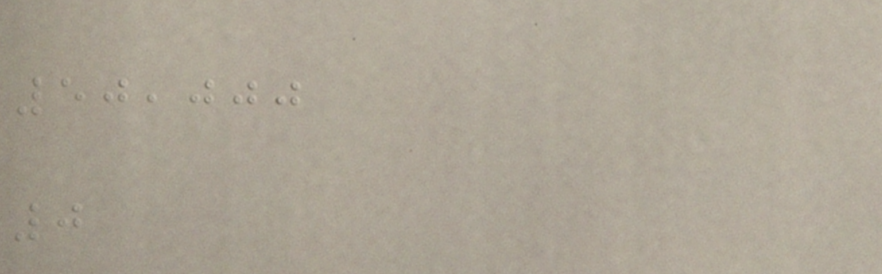50,000
0
